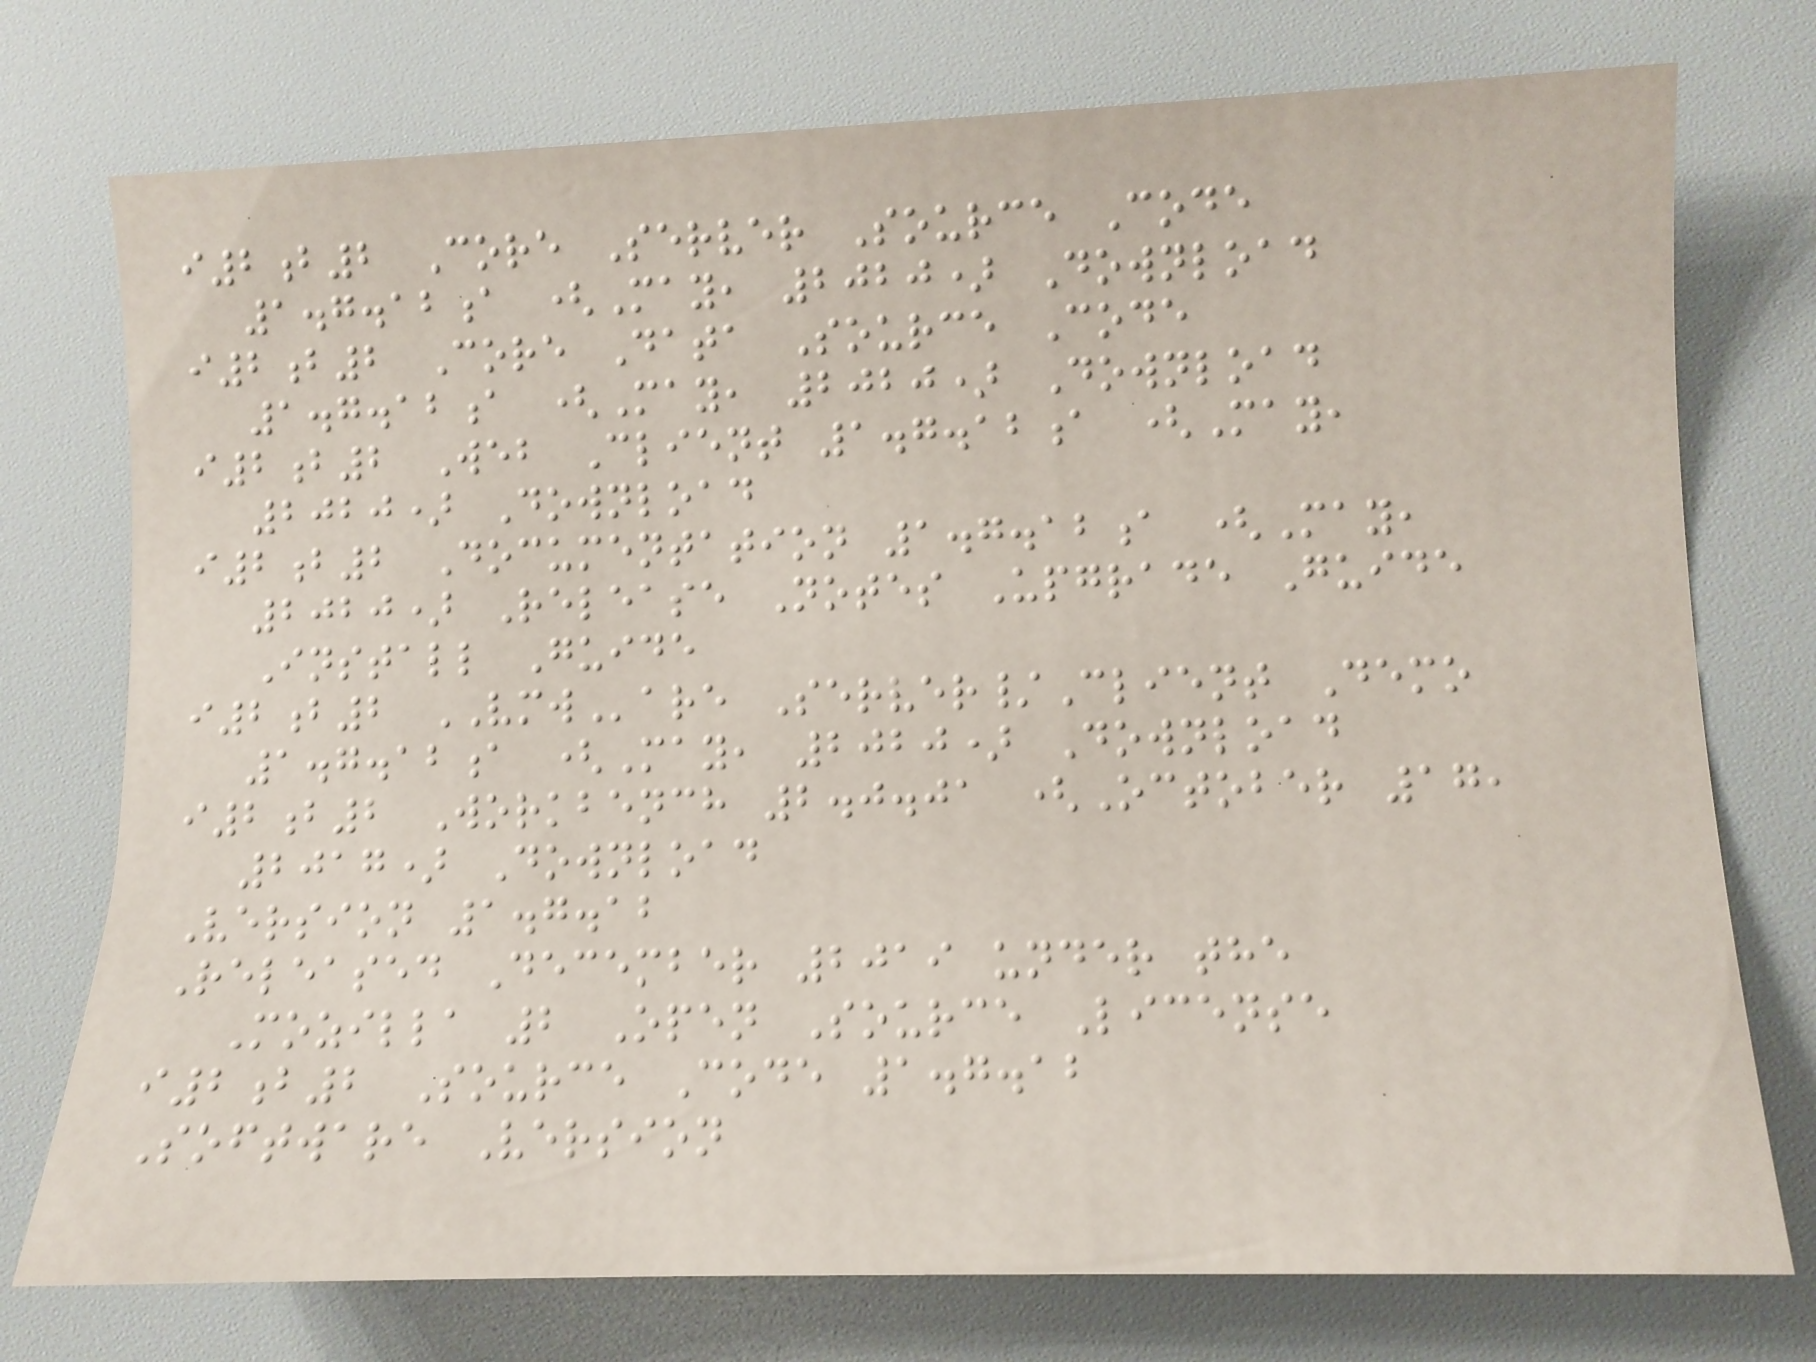i2b2 Core Server Source Code
1.7.12a (May, 2020) Download
i2b2 Core Data Source Code
1.7.12a (May, 2020) Download
i2b2 Web Client 1.7.12a (May,
2020) Download
i2b2 Documentation 1.7.12a (May,
2020) Release Notes Upgrade Guide
Install Guide
i2b2 VMWare Server/Client Demo
1.7.12a (May, 2020) Download
i2b2 Workbench 2.0.01 (October 17,
2017) Download
Version 1.7.12
Released December 2019 under the
Mozilla 2 Open Source License
i2b2 Source Code 1.7.12
Software Version
